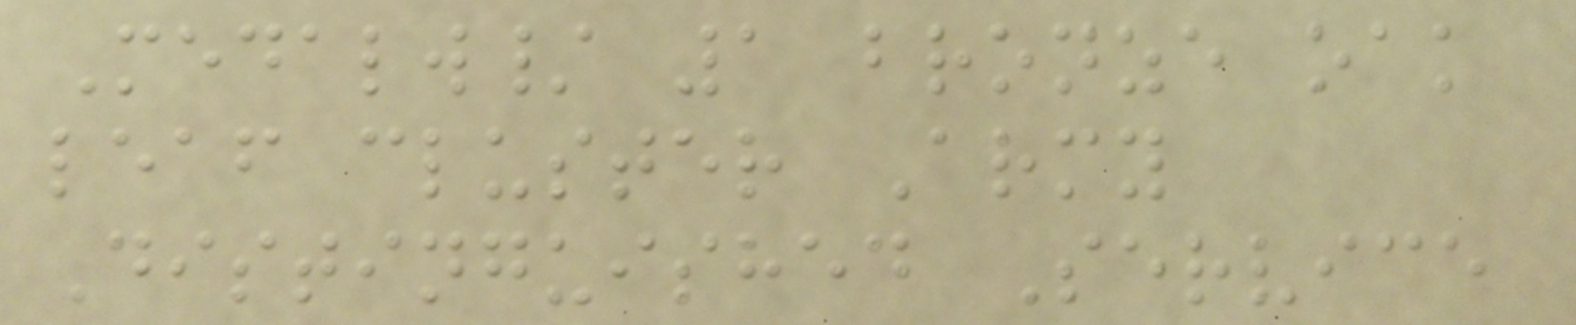Medalw/ 1 bronze oak
leaf cluster Army
Distinguished Service
